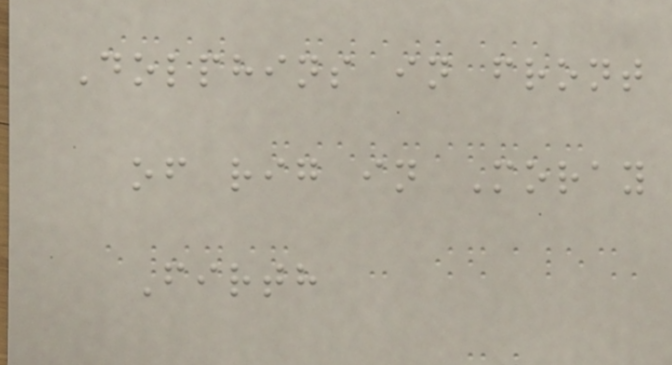Dolphins in front
of rig in Moray
Firth
